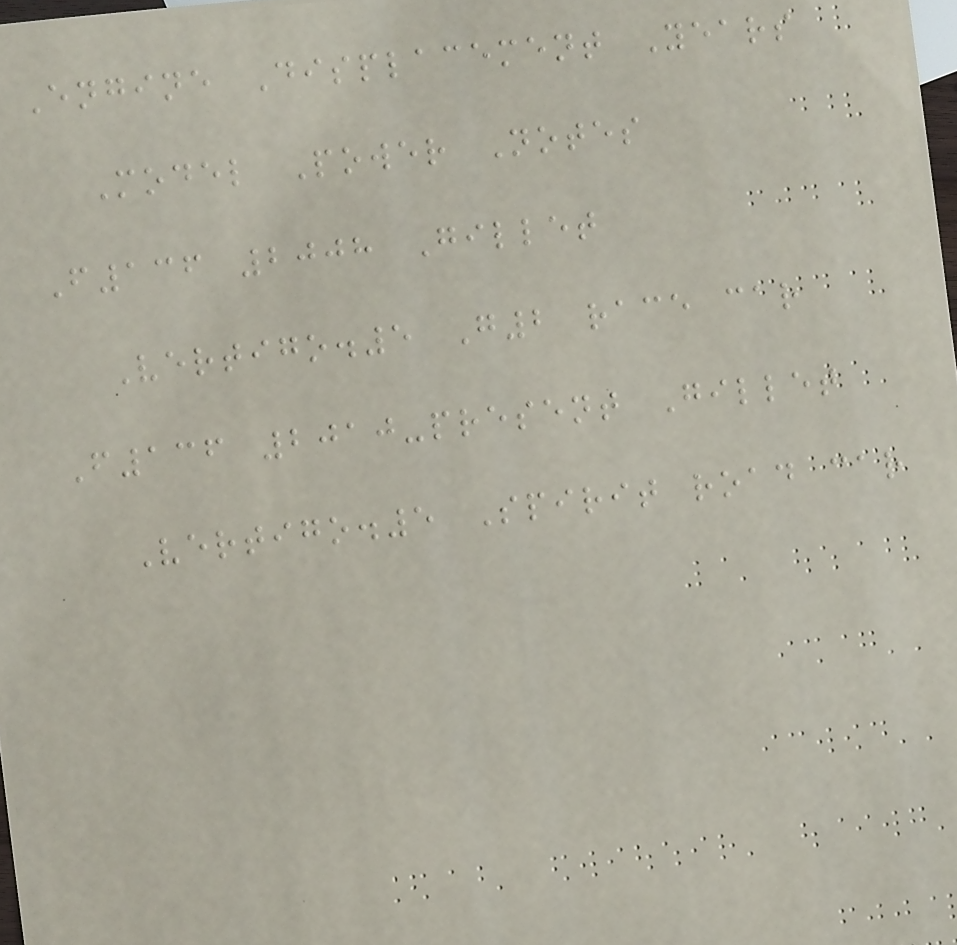Engine Displacement Years
Model Power Notes
F136 2008 Gillet
Vertigo.5 G2 race car
F136 2010-present Gillet
Vertigo.5 Spirit road car
